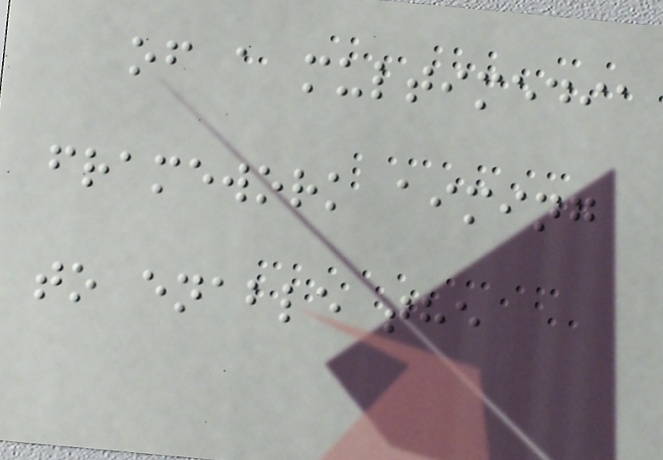of a multimedia
framework aiming
to enable the
